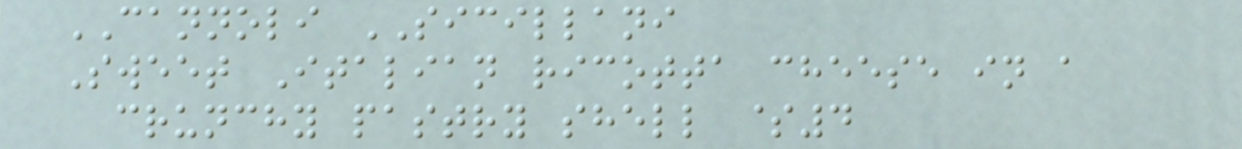CANNOLI SICILLANI
Sweet Italian ricotta cheese in a
crunchy pastry shell $4
